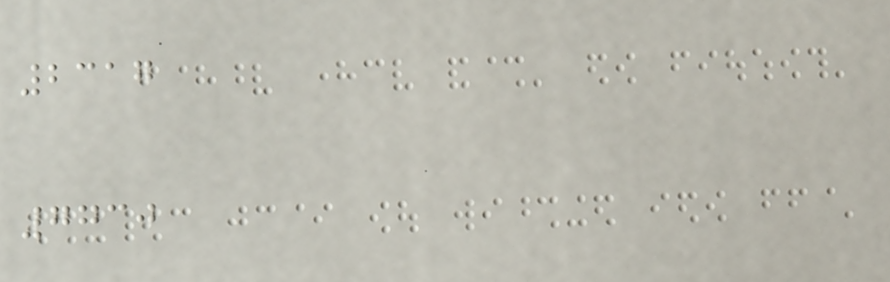2317
7730
